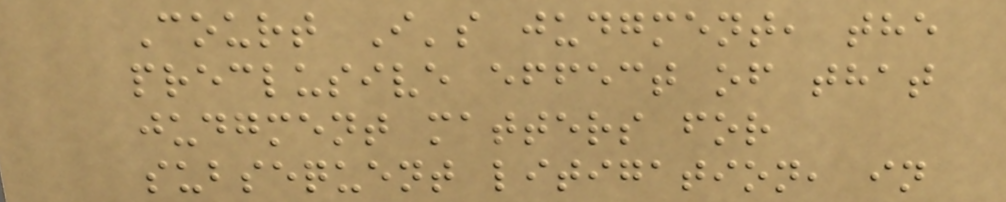Court I's judgment, the
preclusive effect of that
judgment matters for
subsequent litigation, in
